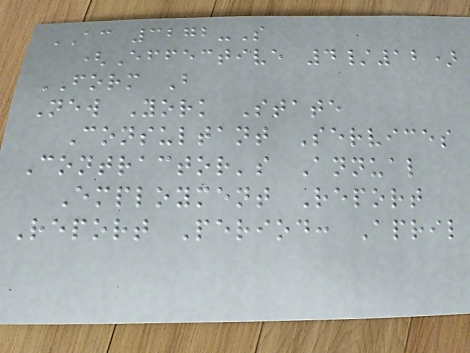AC 3272-S
(Effective 4/12)
FORM B
New York State
Consultant Services
Contractor's Annual
Employment Report
Report Period: April
